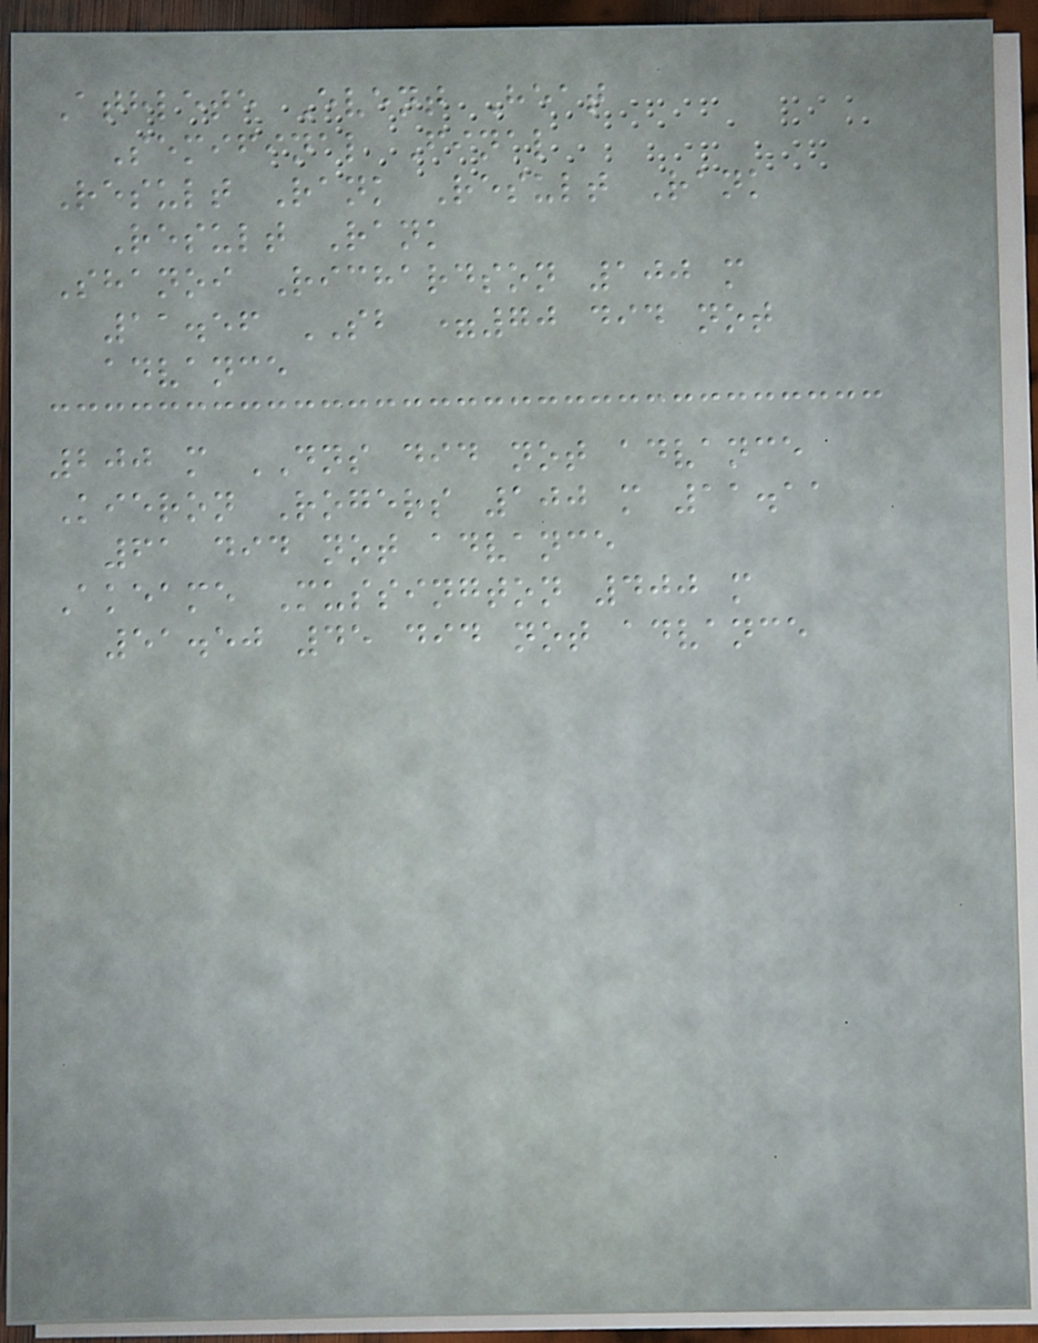Athlete Event Heat
Semifinal Final
Result Rank Result Rank
Result Rank
Shanoi Richardson 100 m
11.56 SB =70 did not
advance
200 m DNS did not advance
Kieron Rogers 100 m 11.11
61 did not advance
Akeame Mussington 400 m
51.50 45 did not advance
